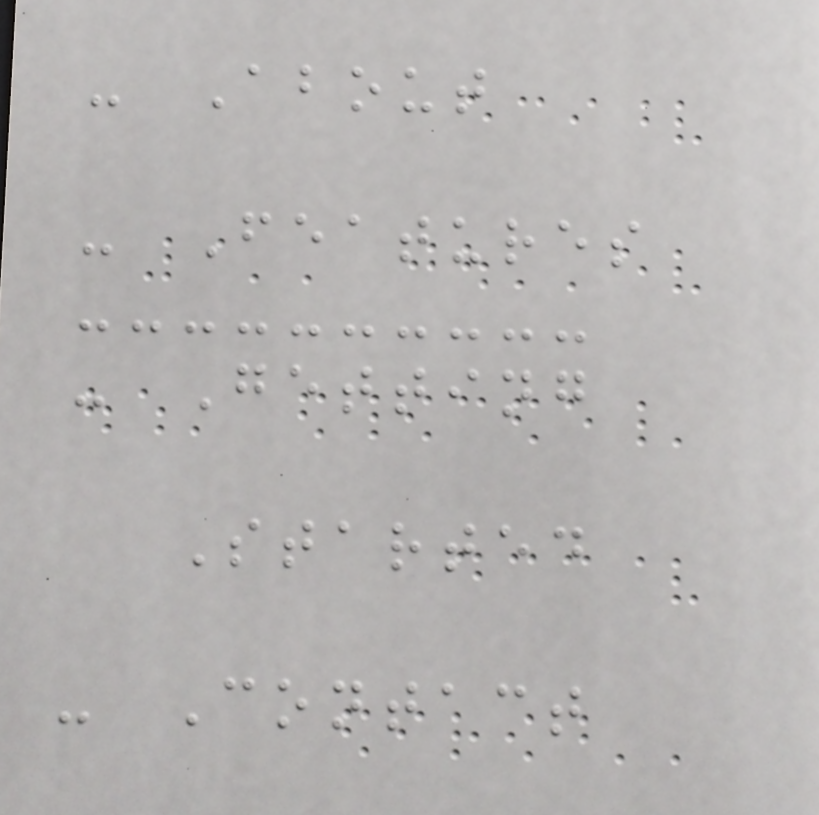- About
- Features
- Getting
Started
- Contact
